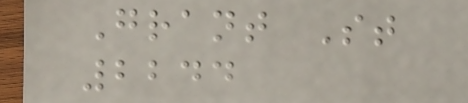Grant St
2244
